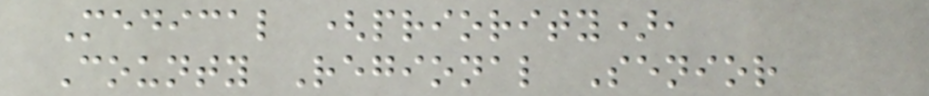Medical (priority),
County Regional Senior
